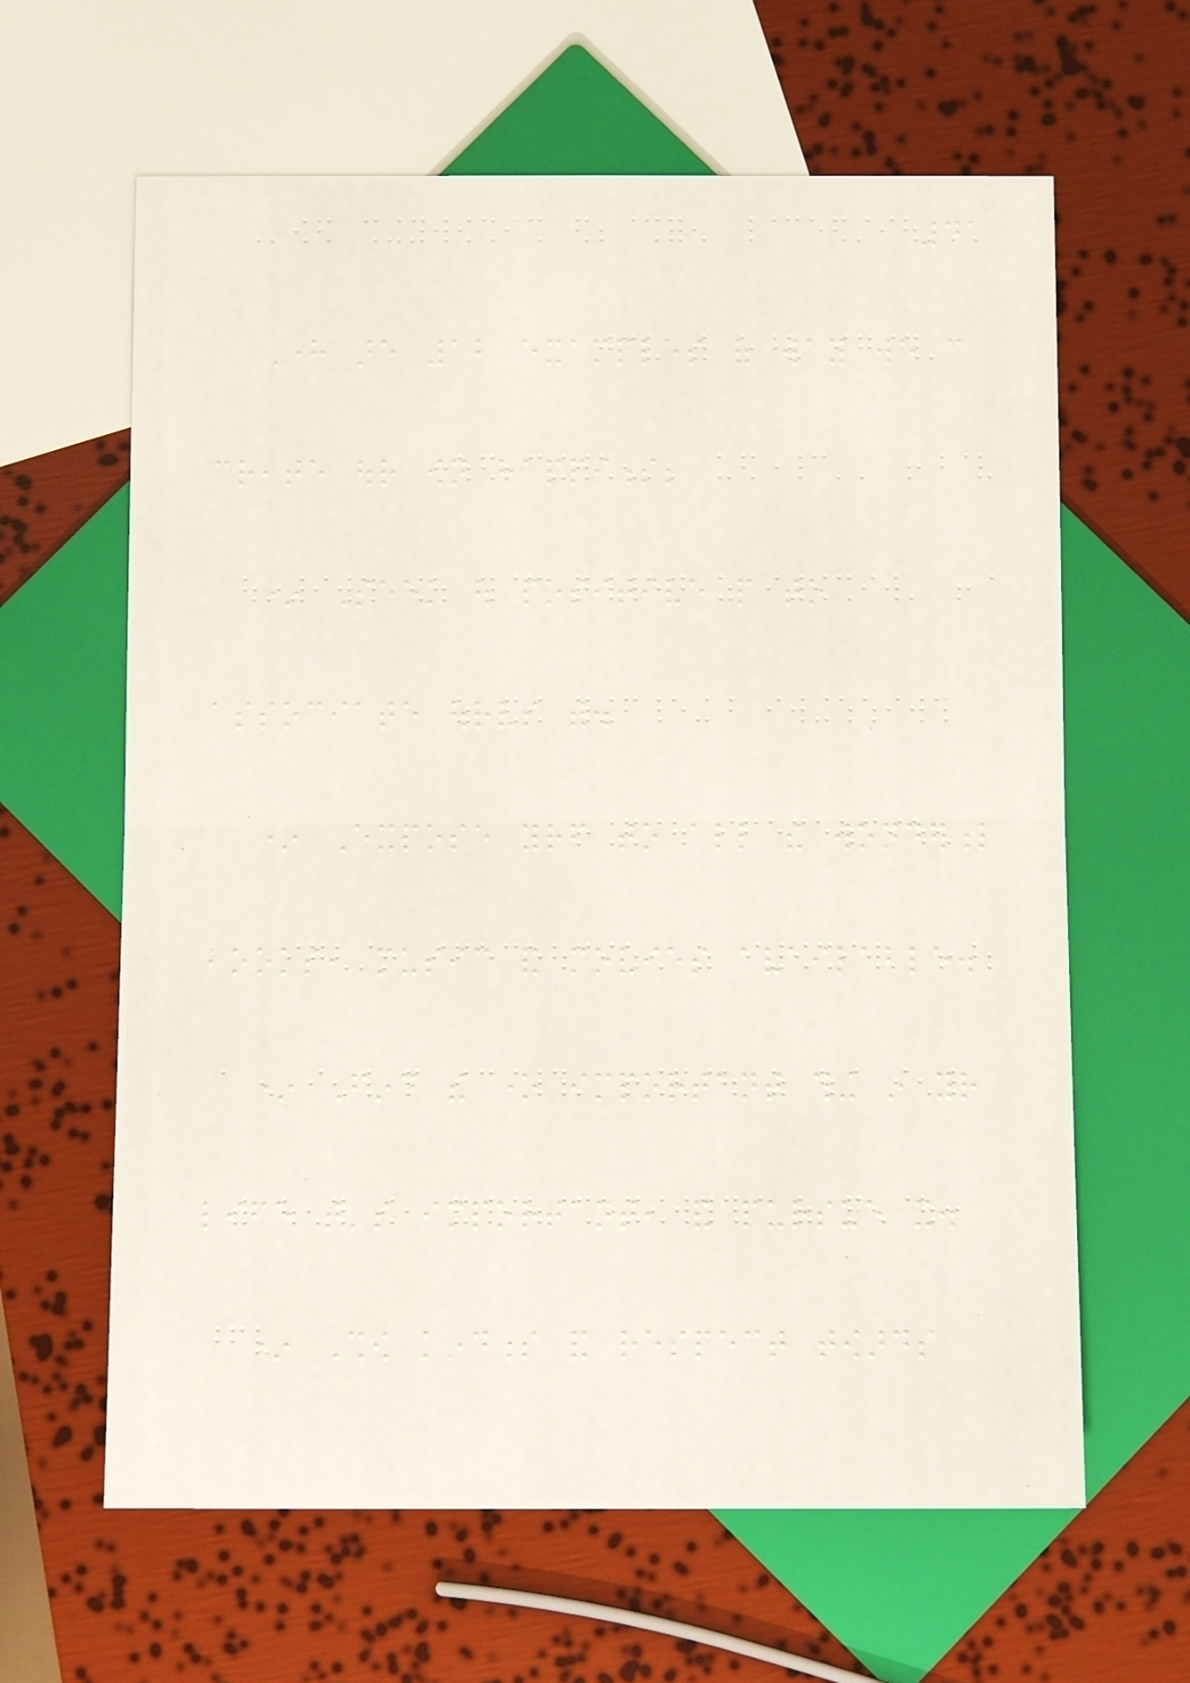41
Here are 12 examples of way we can
create our own happiness;
* Seek out positive people to
associate ourselves with.
* Expose yourself to all the wonderful
books, music and movies available.
* Find the one important thing in your
life that's important, and pursue it.
* Show kindness and respect towards
